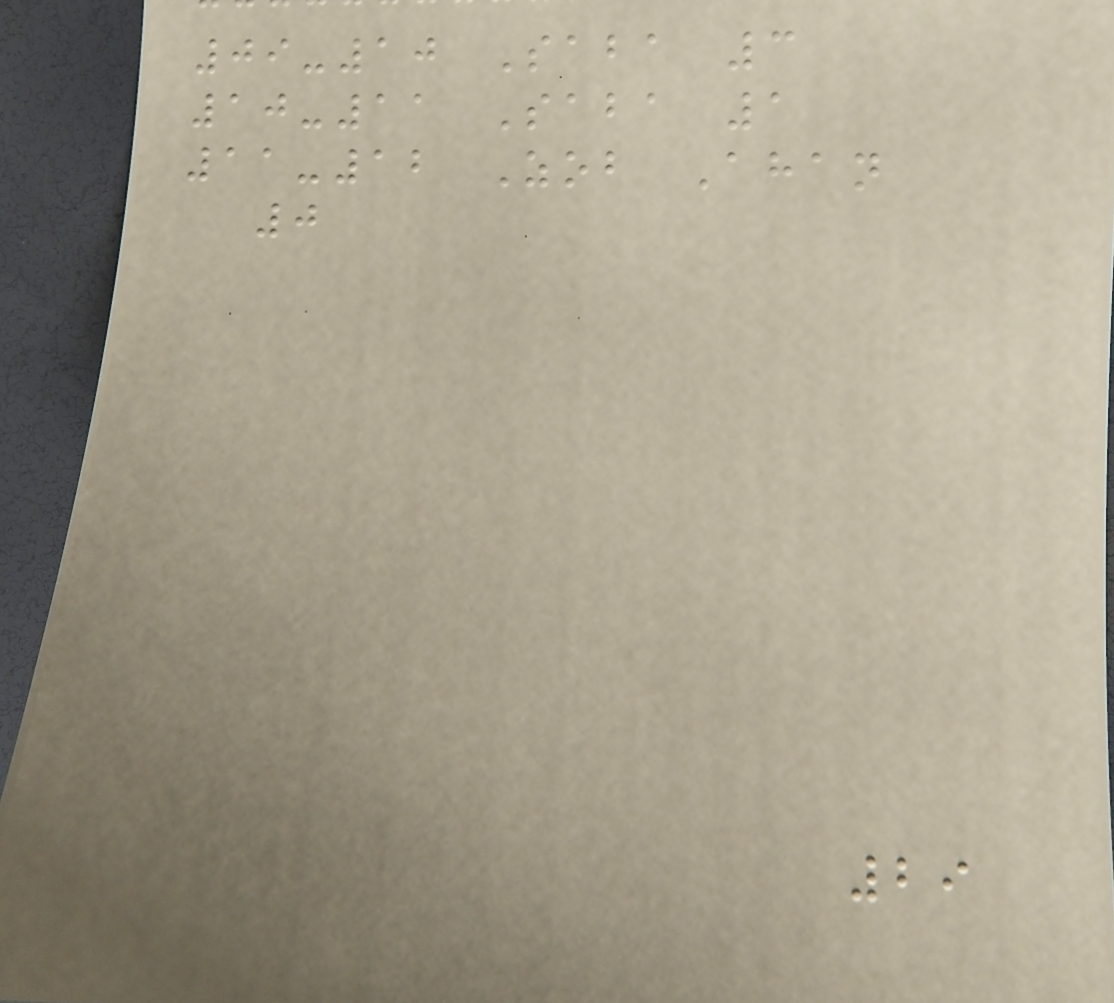09-10 Saba 3
10-11 Saba 1
11-12 Zob Ahan
0
29
